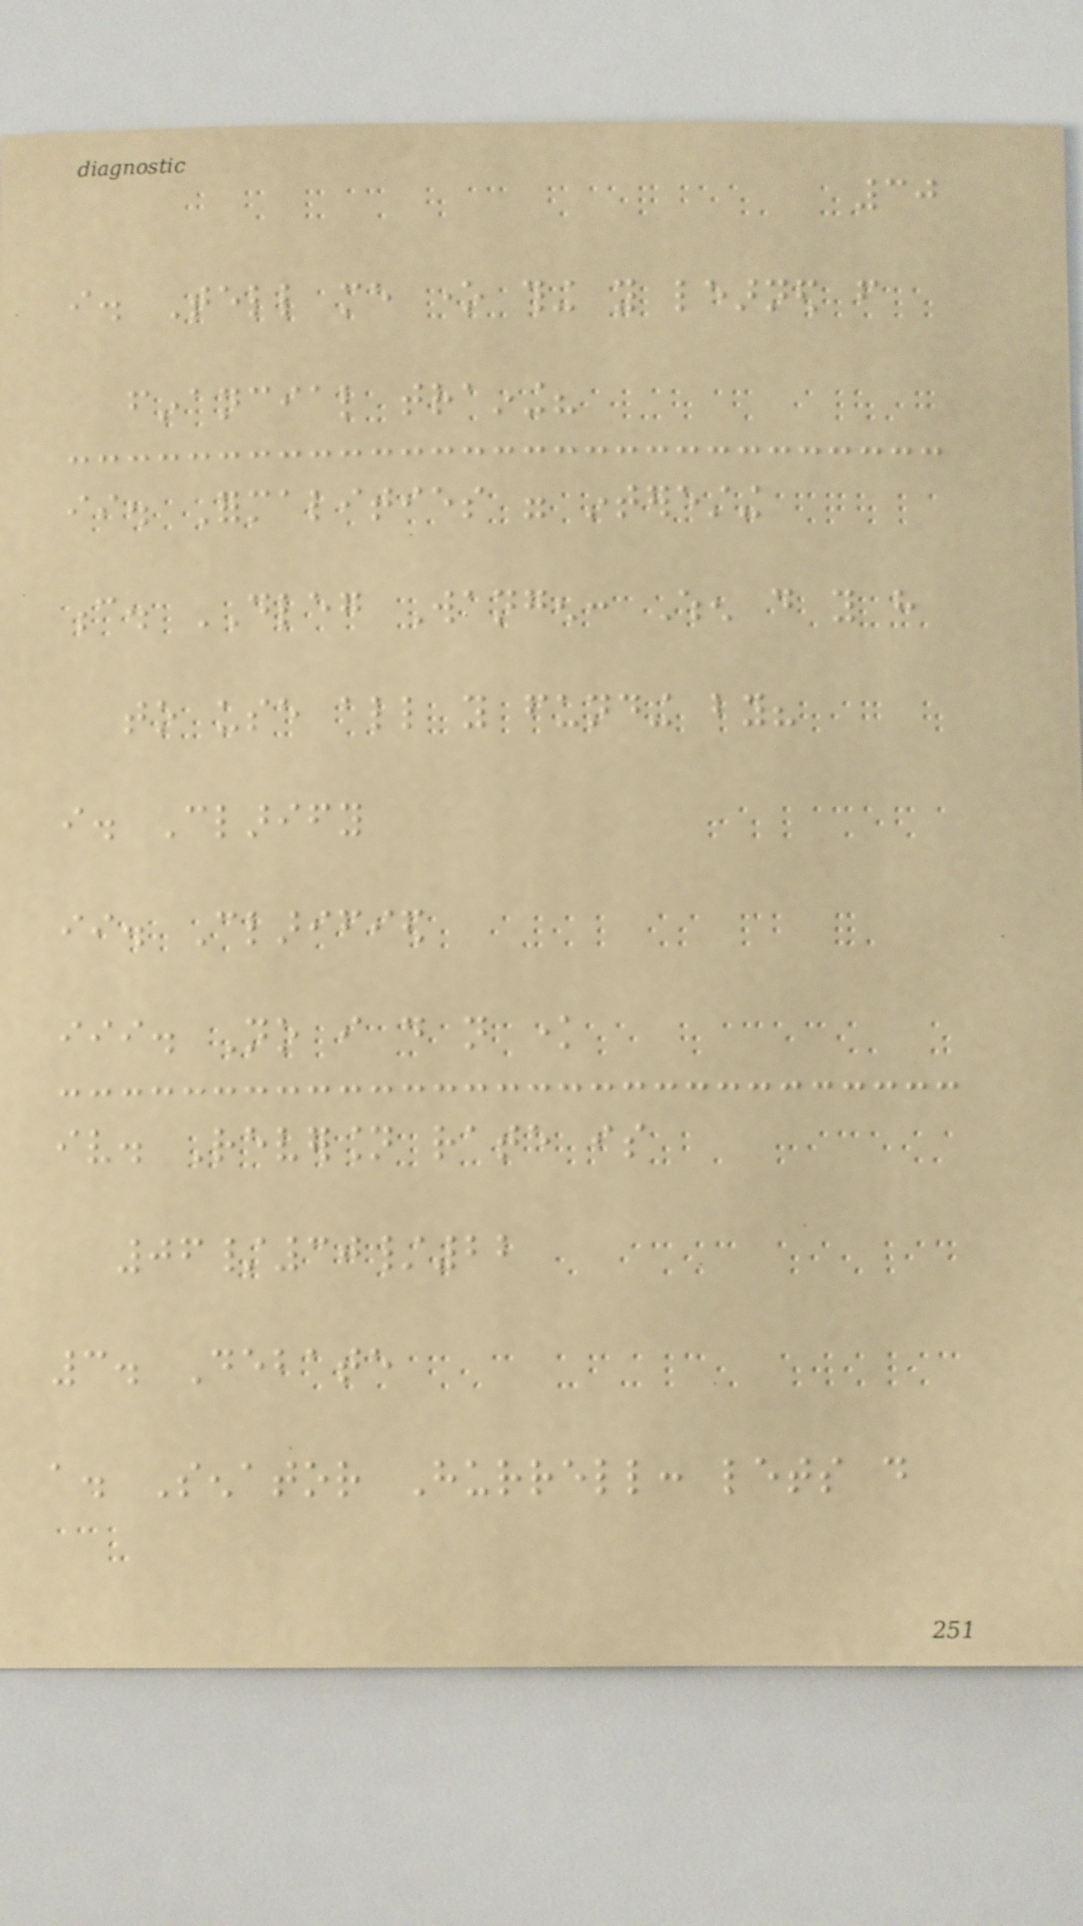30
i. Tell me one thing you learned from
financial training?
ii. Formalities were interesting
c. DLEG Wangen: When do you have
to use all you funding by?
i. Clarify
ii. Clarified
iii. No i do not know
iv. Reversion rate is
06/30/22
3. Debate
a. Senator Hurrell: lets do
